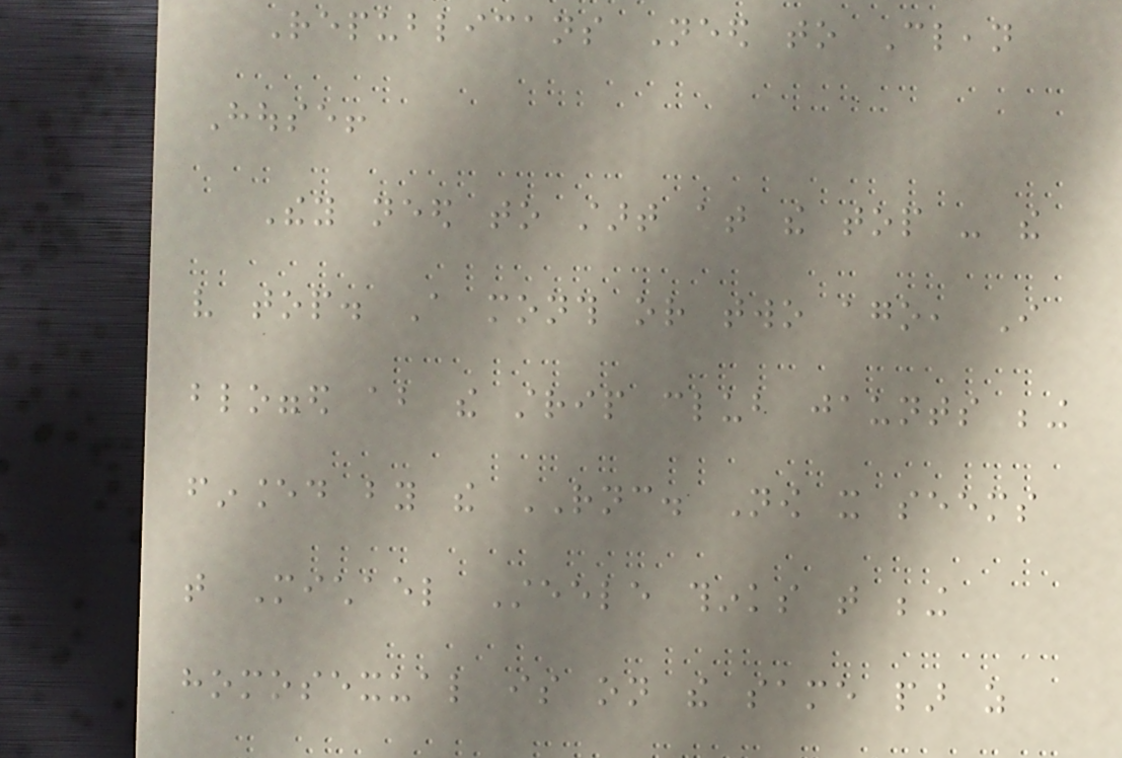Republicans Need to Clean
House!
They need to start at the top - the
very top. A month or two ago, I
blogged about the strip club jaunts being
financed by the RNC. Now it seems
that Michael Steele thinks that being
homosexual is on the same par as
